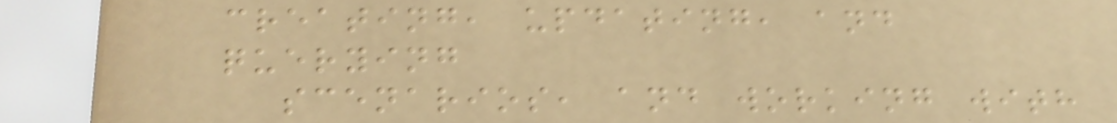creating, updating, and
querying
scenarios, and working with
